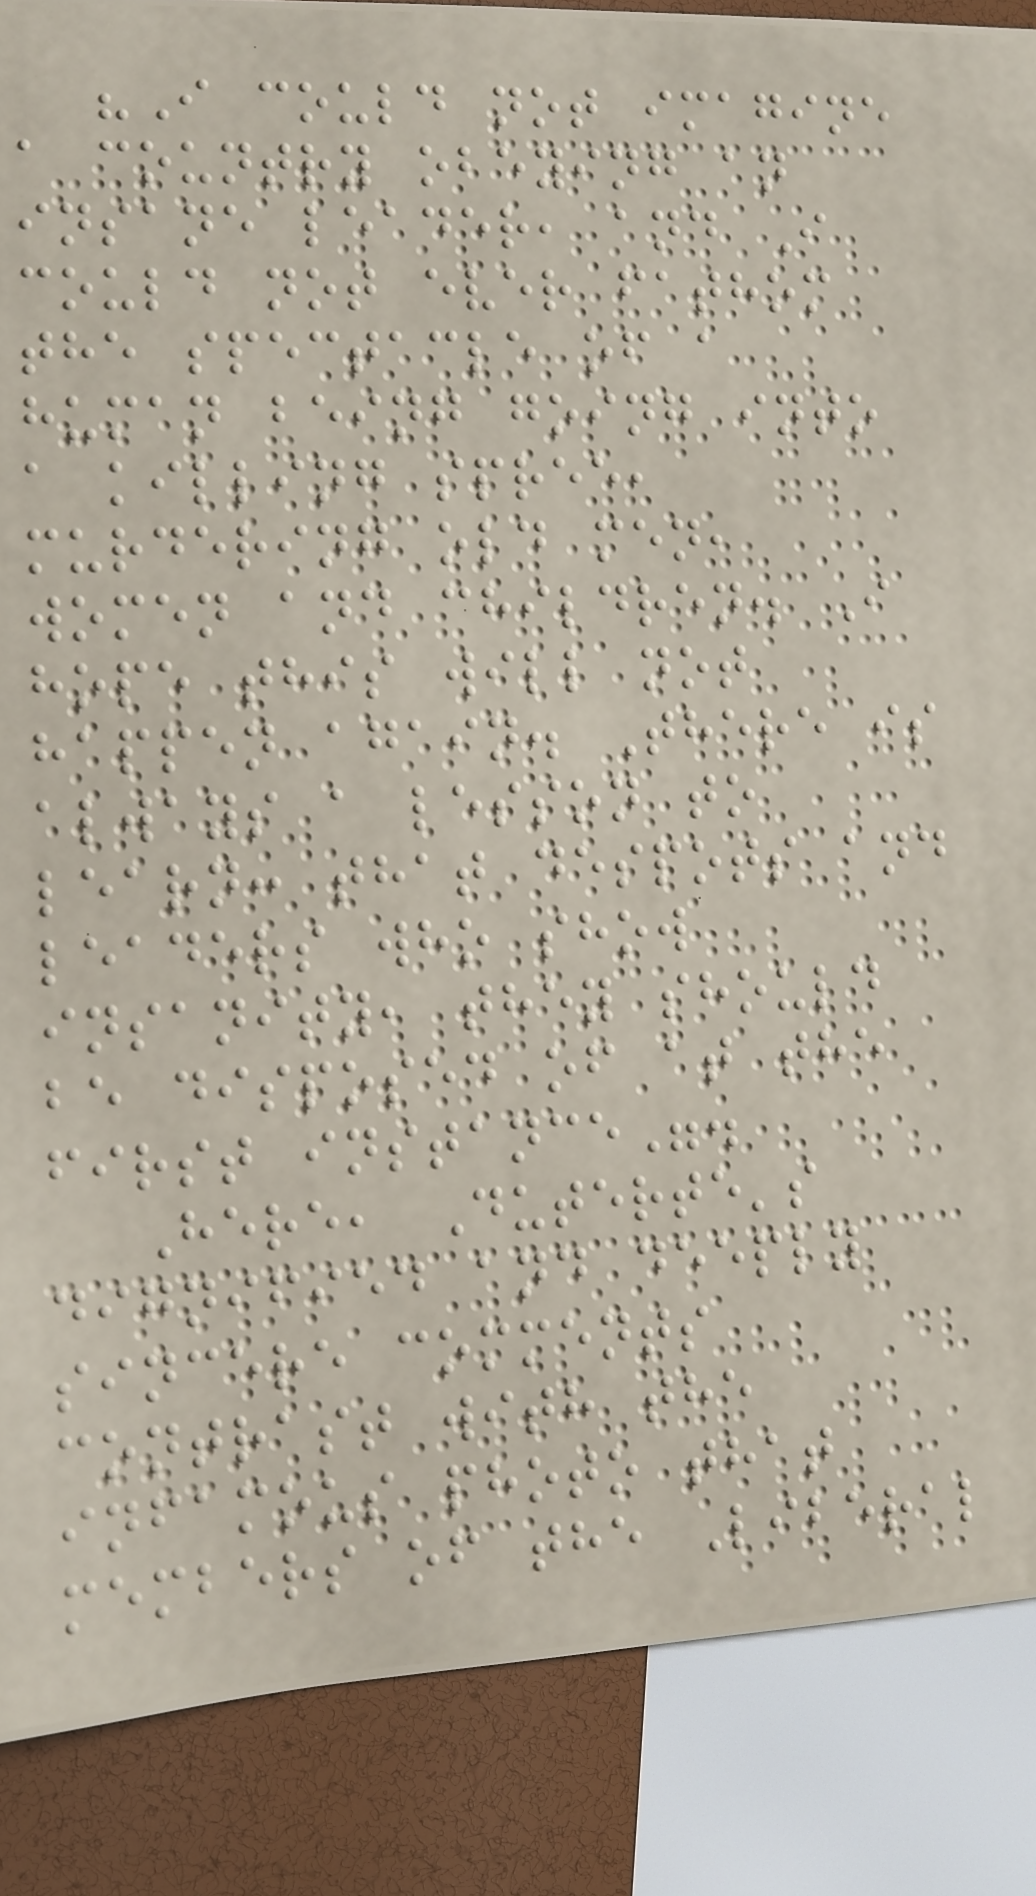"I could not imagine
a country obeying an
insane leader, and I
could not ever fathom
the spectacle of a
human being going into
a killing spree,
murdering old men,
women and children. I
hope this will not
happen again. There is
always a lesson to
learn: that despots and
leaders who show
insanity, they should
be disposed of at the
first instance".
Here, Duterte's
dignified and deeply
sincere comments
contrast with the
infamous photo that
members of the Liberal
